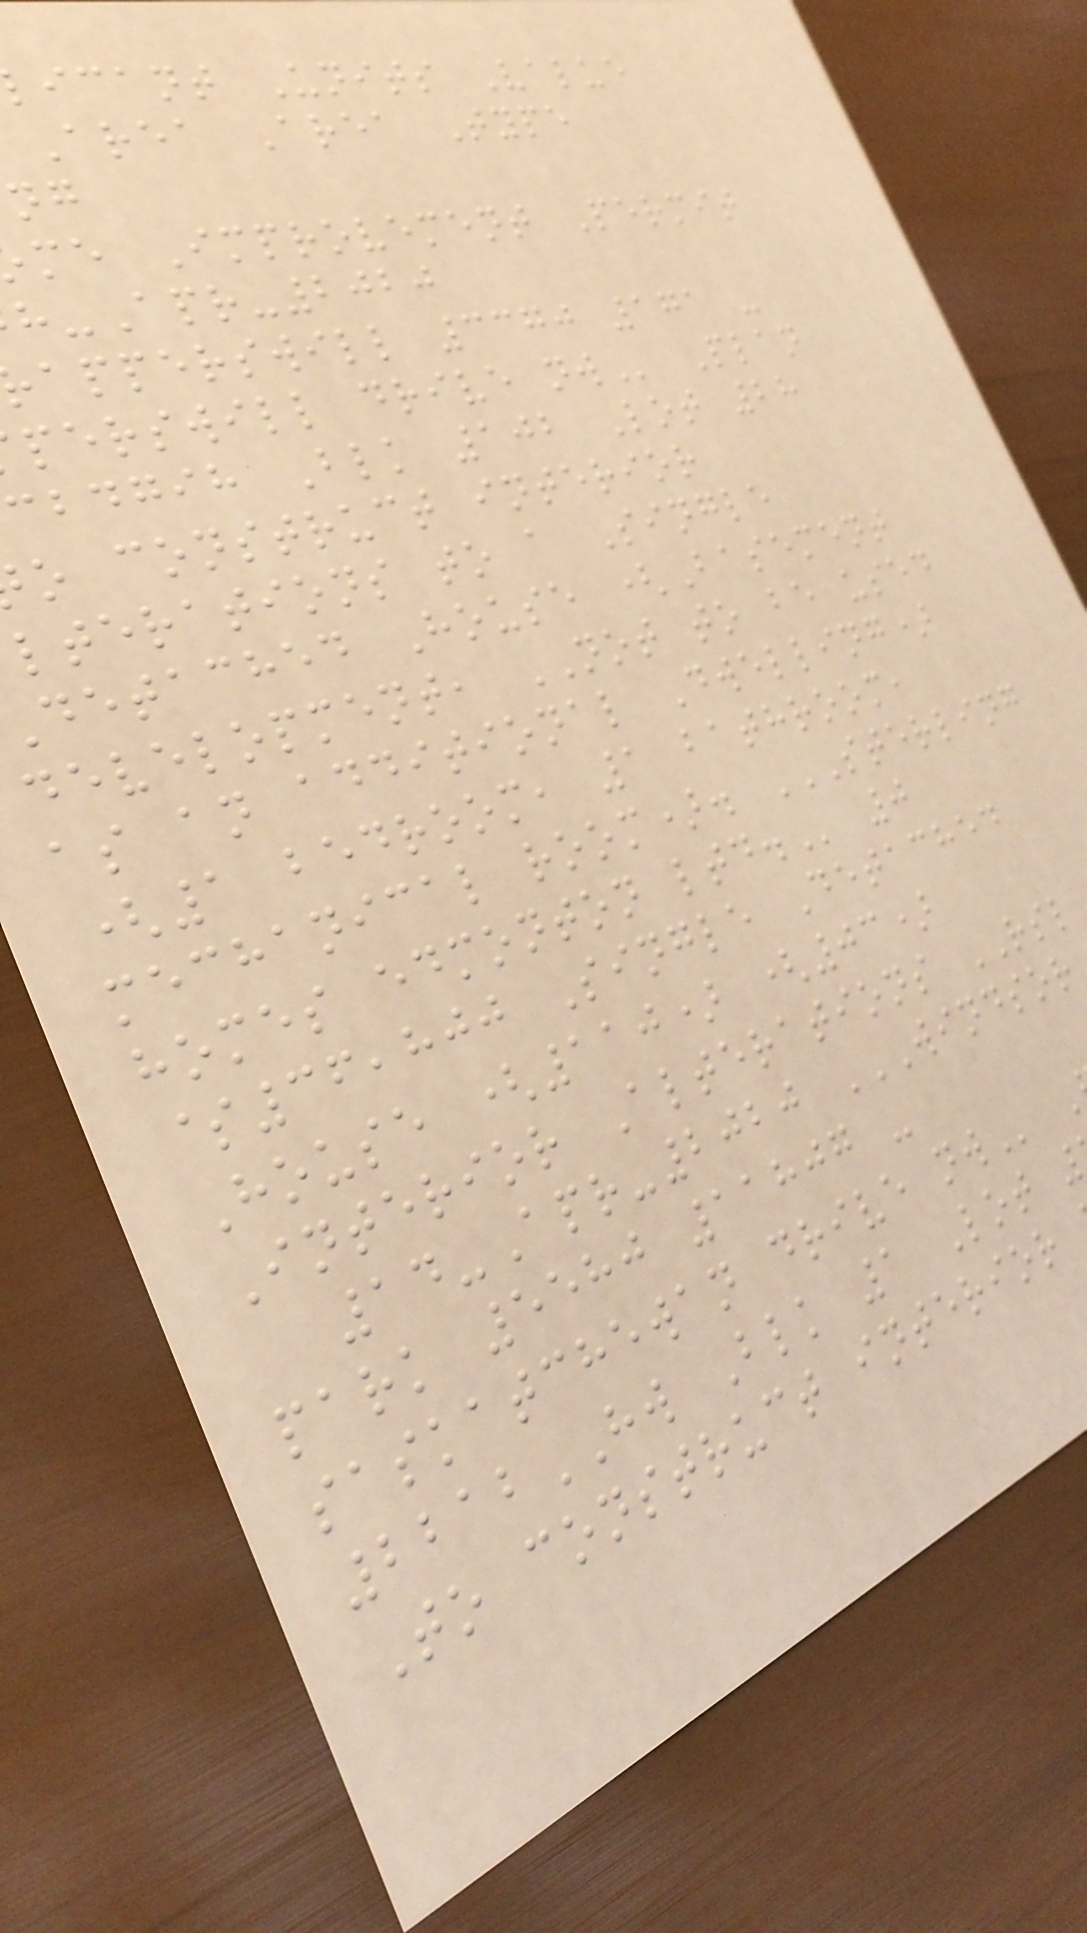icant Units Value
Area Area Type
me Improvement Permit
-Apr-2020
apperswill 3370 171 -
perswill drive
cbdgih Blk 102 Lot 28
o construct interior
lterations to a Single
detached House (Basement
development, NOT to be used
as an additional Dwelling)
(1 bedroom, 1 bathroom,
mechanical room). STERLING
homes edmonton
$36,800 Single Detached
House (110) (03)
Interior Alterations RSL
14-Apr-2020 WINDSOR
park 5580 11807 -
saskatchewan drive
2212HW Blk 1 Lot
To construct interior
